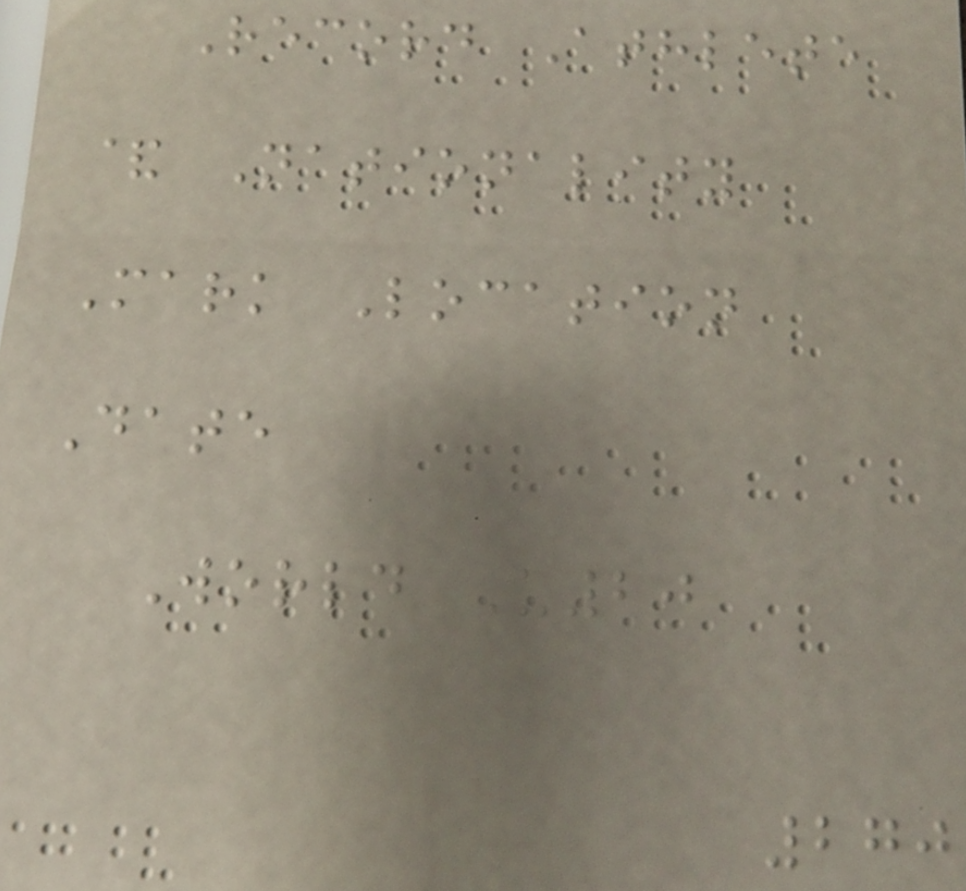Record Athlete
& Nationality
Mark Location
Date
World U20
270
